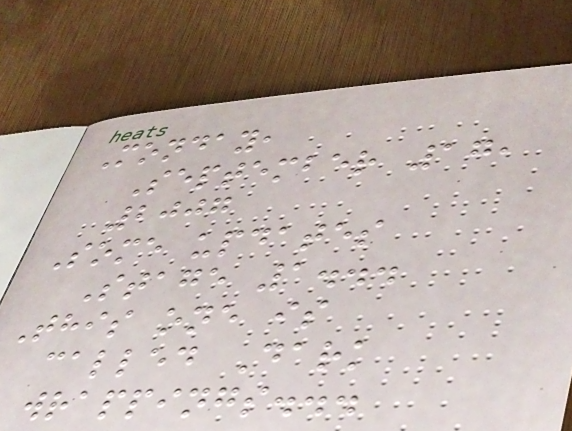Monday,
September 17,
2007
Some updates
Stage 1...
This one is
called Dark
wrappings...
